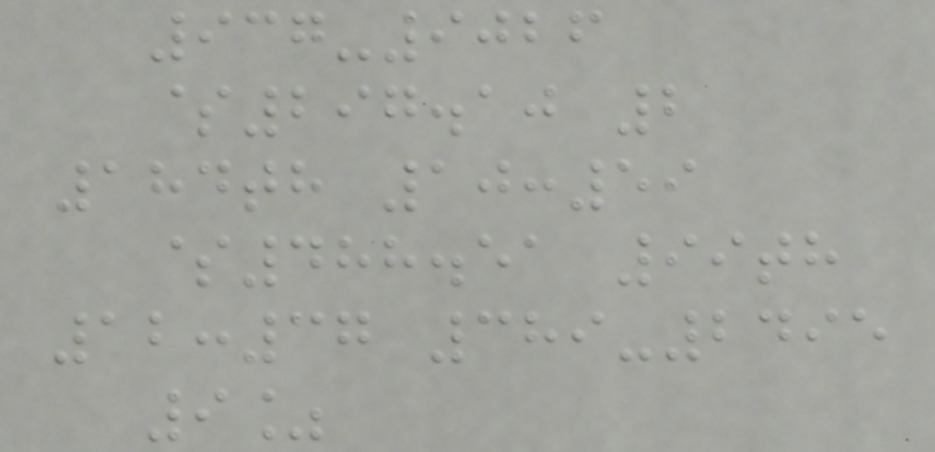937-9026
$297.10 2
184th 10:59
$488.51 99th
12:37 389-2495
9%
